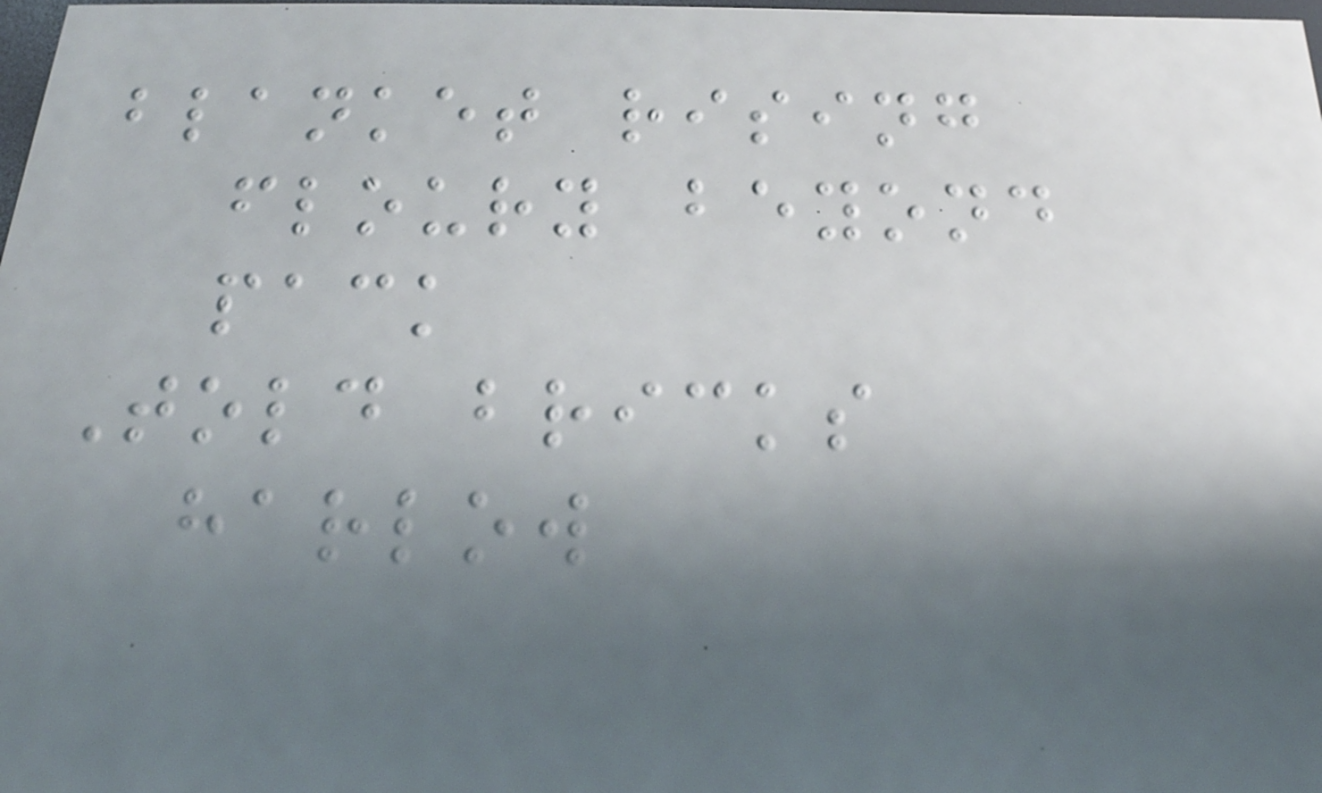blanket rising
floury beyond
pack
Told bricks
harlow
